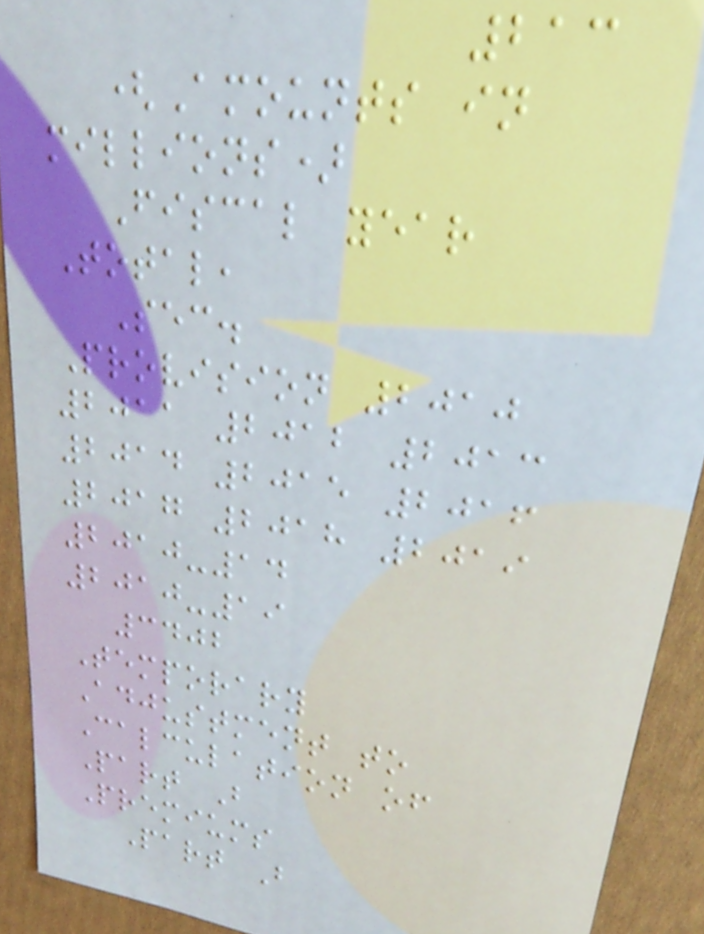213
(Amounts in
millions)
Fiscal year
Total,
Sec.
Provision 2010
2011 2012 2013
2014 2015 2016
2017 2018 2019
2010-14
2010-19
3402
Temporary
Adjustment to
Calculation of
Part B
Premiums
Part B
